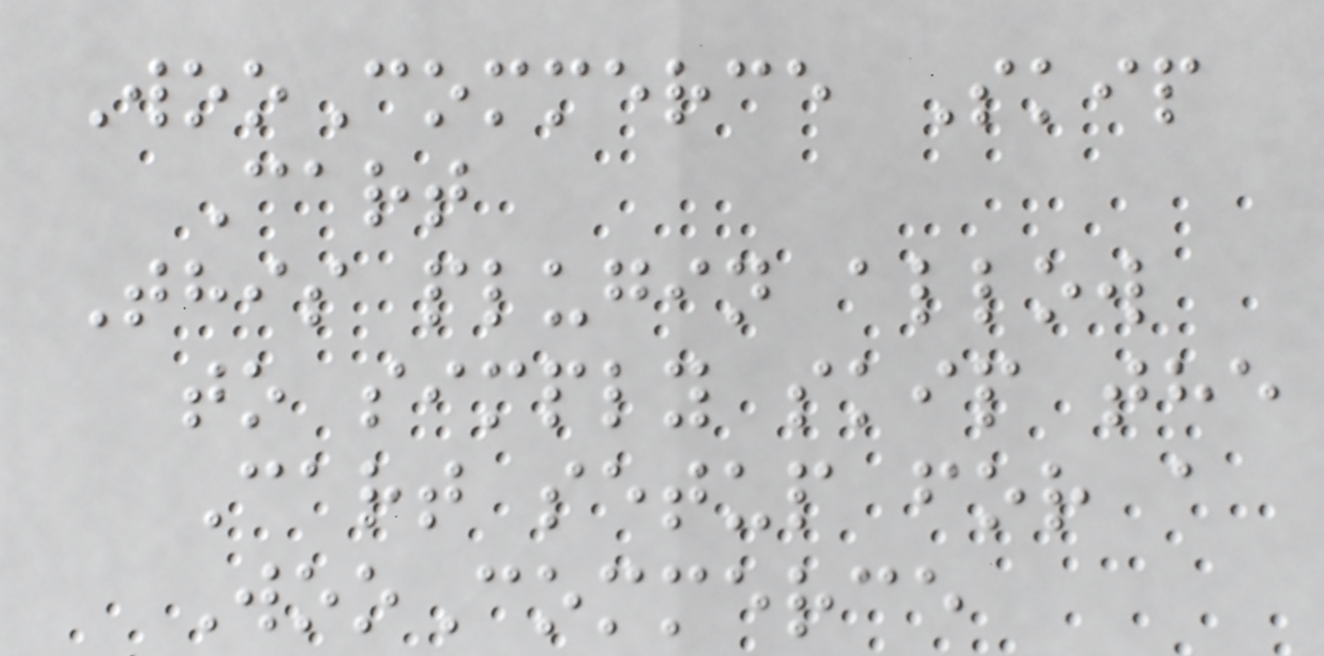WooCommerce Skip
Cart
This plugin allow
to simply skip the
Cart setup for a
WooCommerce
